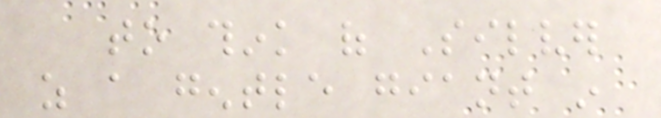to think of Silver
as a gentle giant in
